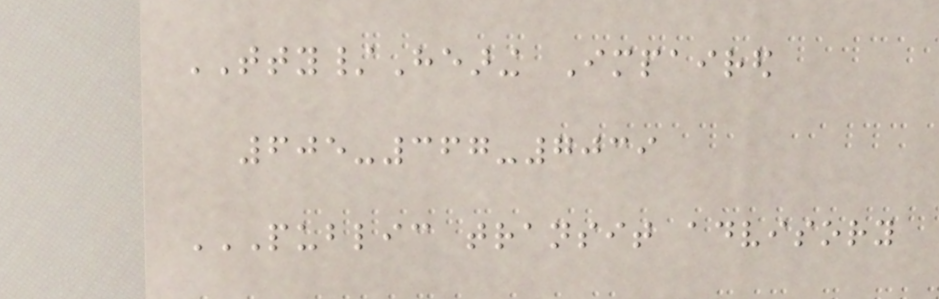TTY/Hearing Impaired
605-367-7039
PUBLIC TRANSIT ADVISORY
